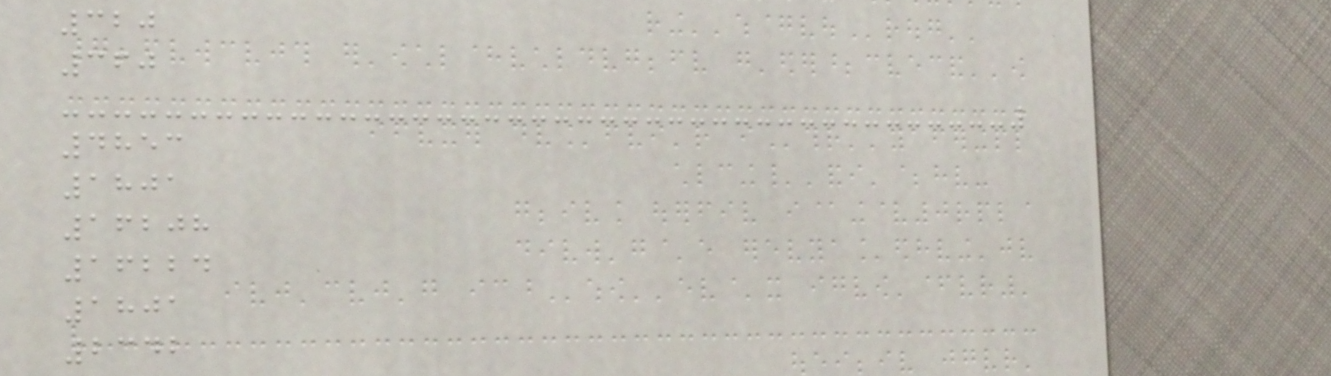320
360
4853
1801
16208
16224
1801
2342
